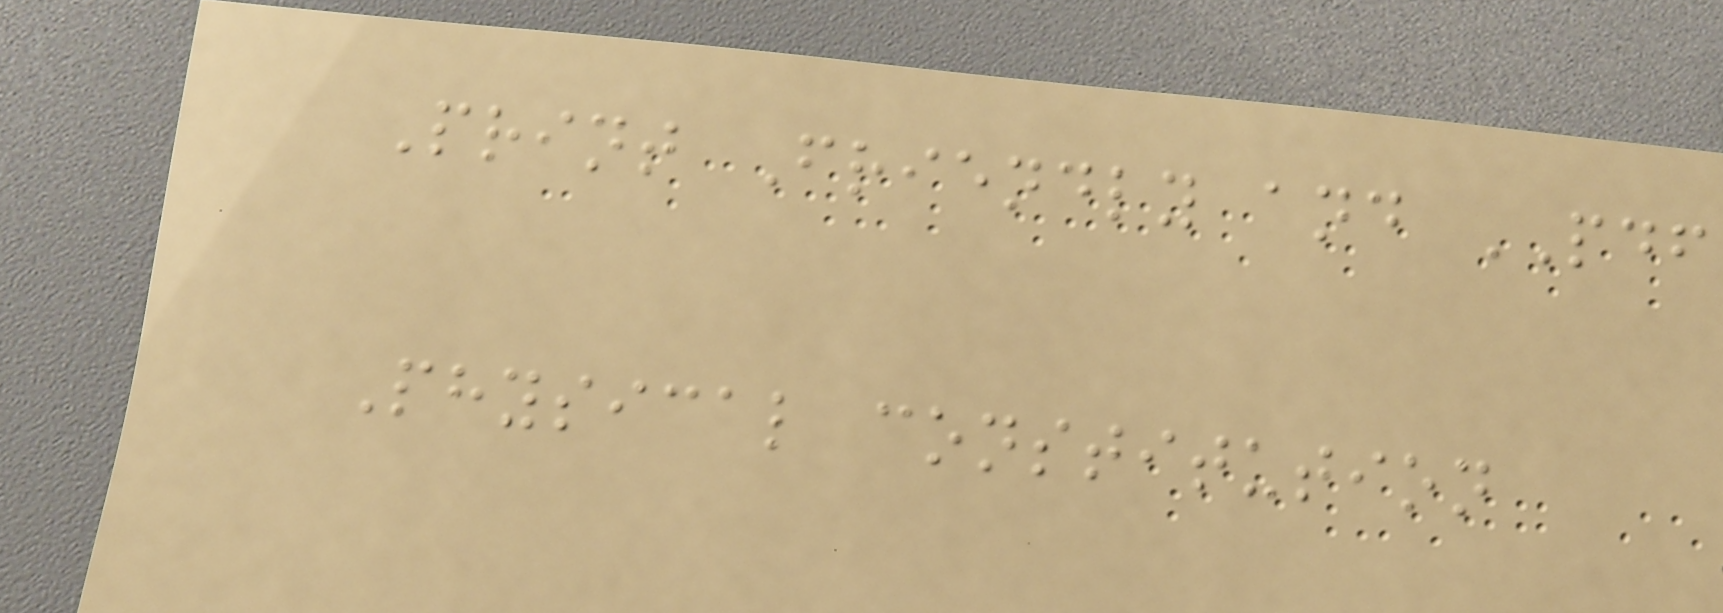Print Friendly and PDF
Physical constitution
